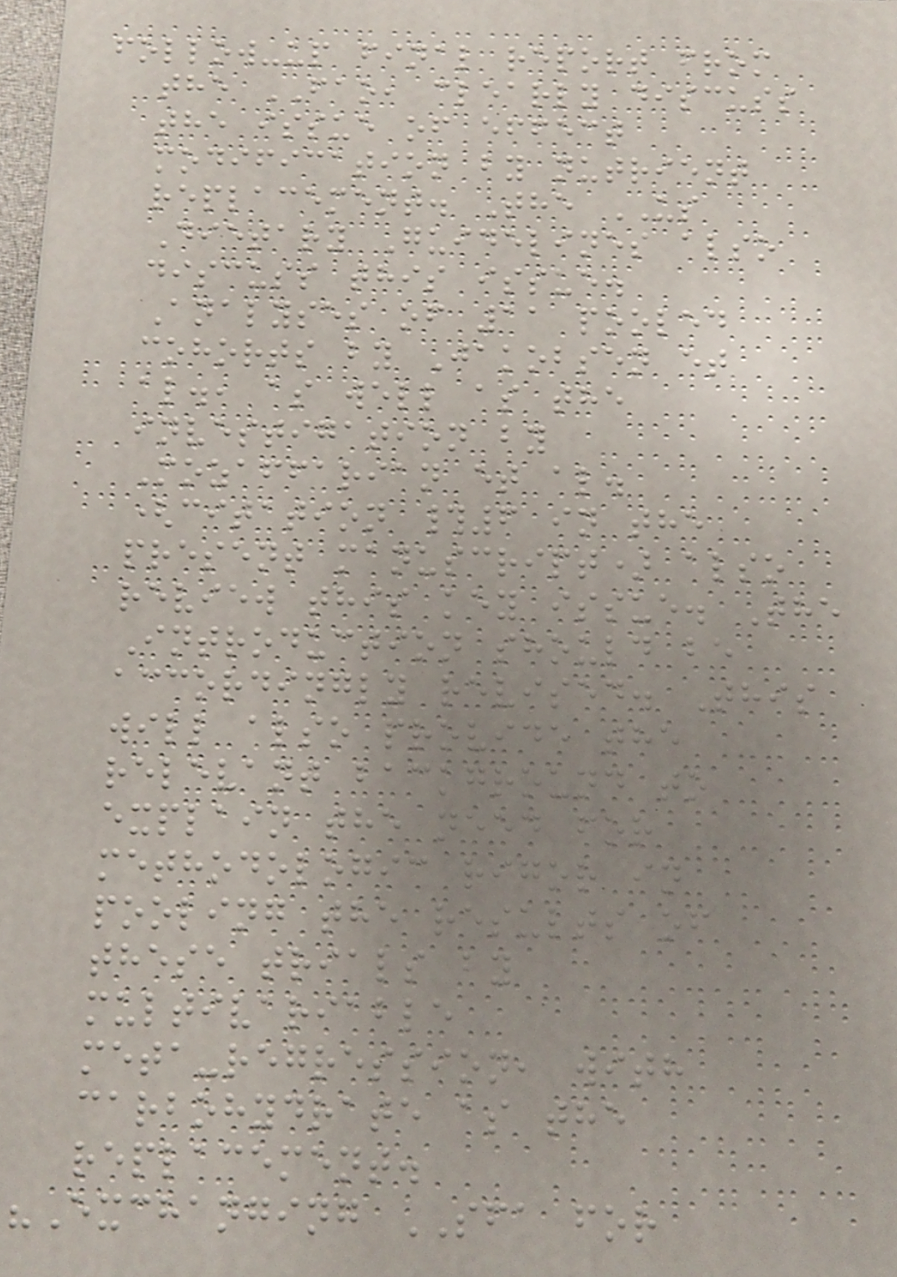follow-up final report from
the FAO, clearly discuss
the issue of effect
modification by nutrient
replacement. The US
Dietary Guidelines also
discuss this issue.
Analyses of 11 pooled
cohorts by Jakobsen et
al., as well as the
investigation by
Mozaffarian et al.
(citation #6 in the
present manuscript) also
review this key issue. The
Introduction should be
accordingly revised. This
will also provide the
relevant background to
explain the need for
methodologic rigor in
pooling the results of
these trials by
multivariable
meta-regression, with
carbohydrate as the
replacement.
"Exchanging SFA for
